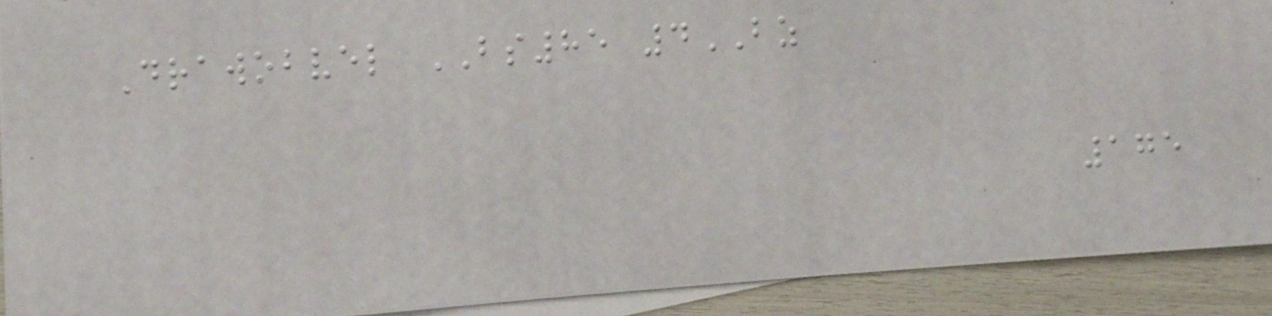Drawobvel BS85 4BZ
175
